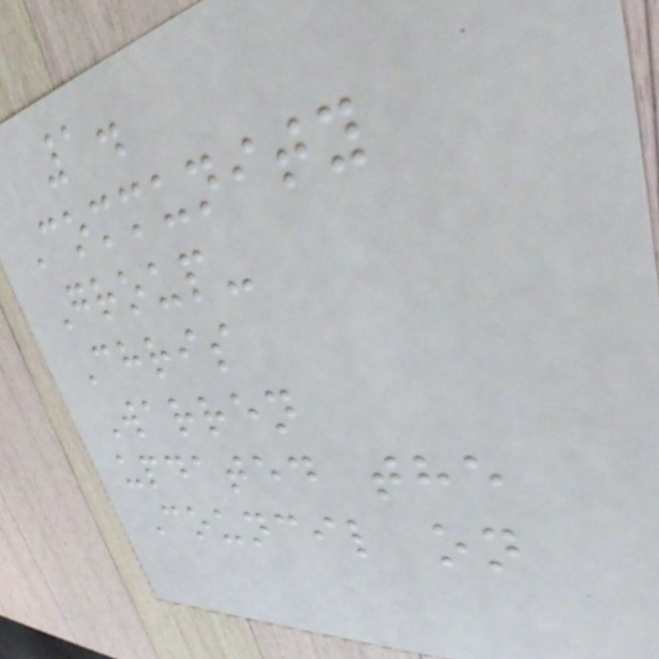1.
Community
Group-
Chris
Warren
updated the
Council on
